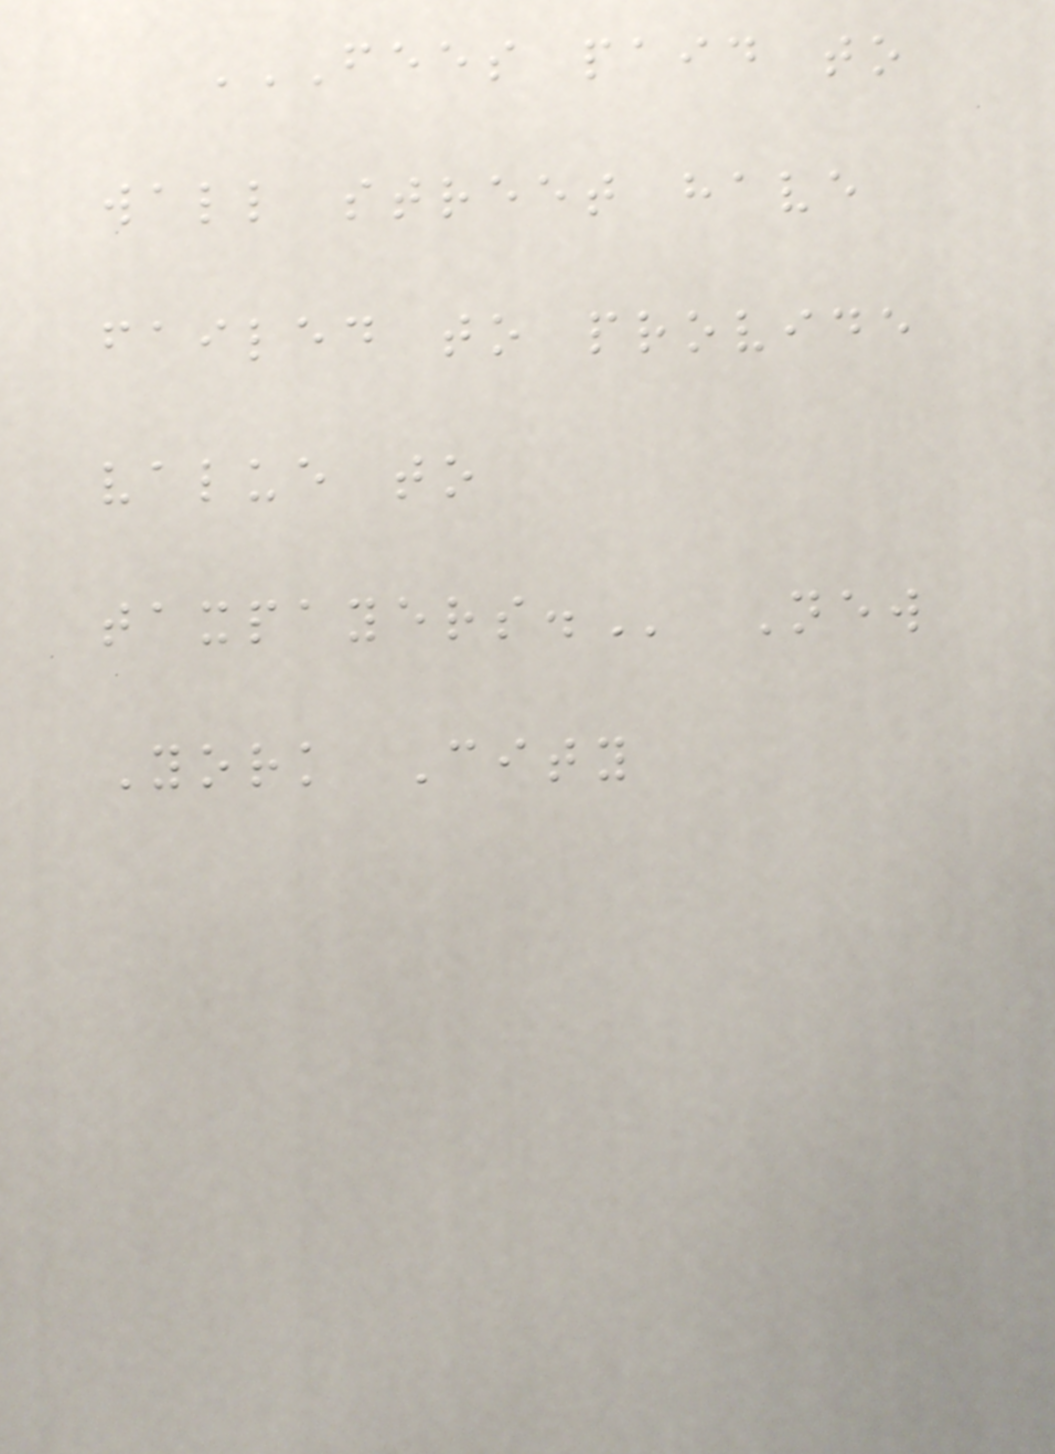FEES PAID TO
WALL STREET HAVE
FAILED TO PROVIDE
VALUE TO
TAXPAYERS. New
York City
